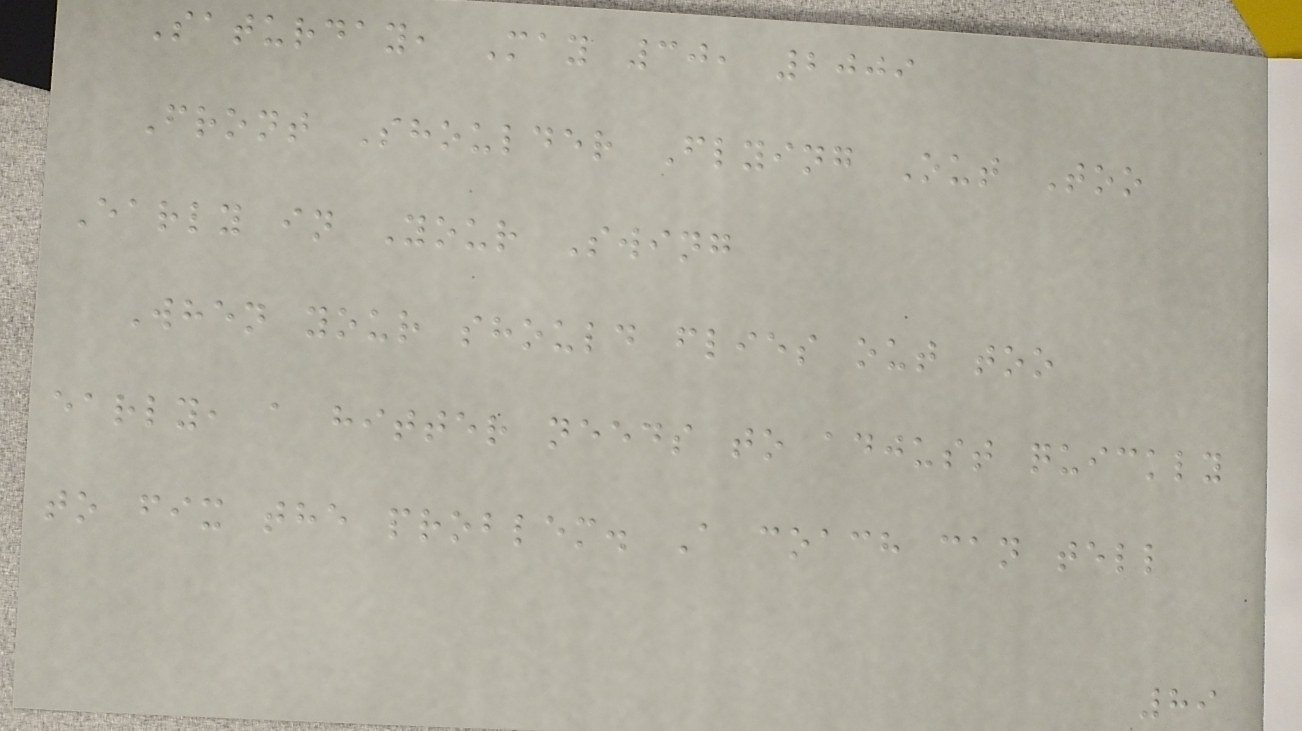Saturday, May 30, 2009
Front Shoulder Flying Out Too
Early in Your Swing
When your should flies out too
early, a hitter needs to adjust quickly
to fix the problem. A coach can tell
89
